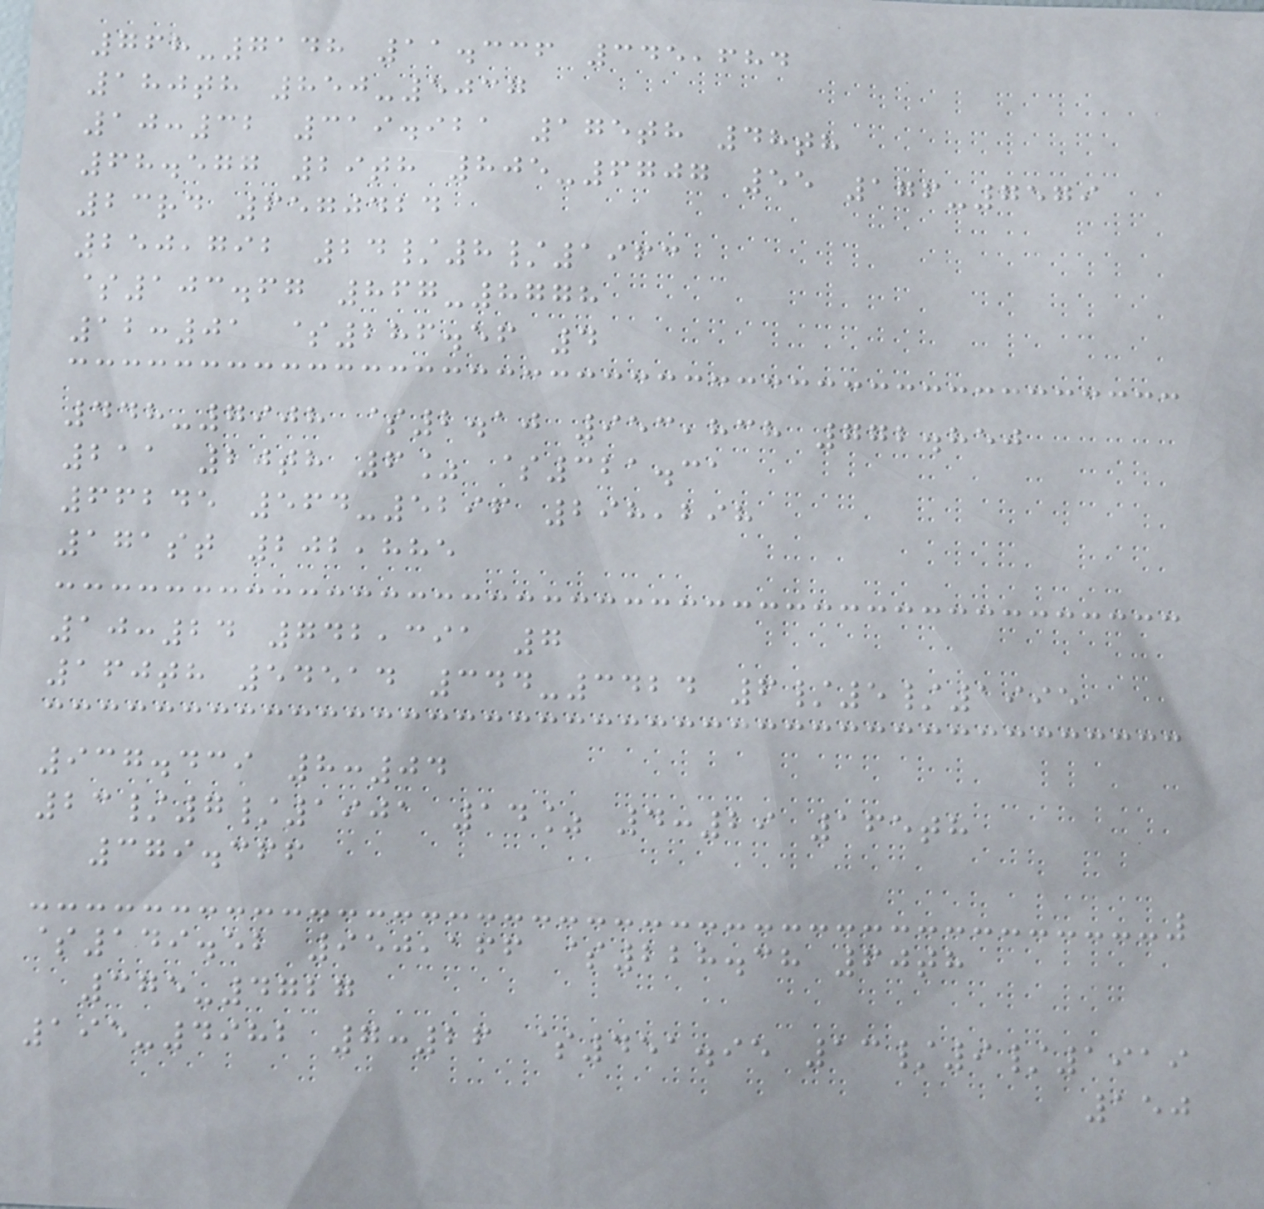768-7148 11.336 345,684
180th 850-5037
10:32 319.921 175th 48th
68.577 29th 805-6707 55 176-7579
23rd 6570424
250,792 24/8/1963
$103.67 867-8778
12:01 $286.56 4
448-7908 $2.10 953,838 772.850
211 20th 6% $321.31
66245 564-5296 298,298
171st 202,885
10:24 742,391 7
160th 54514 344-3424 6/5/1995
937.439 8:04
23/7/1901 14% 4:29 165th
379.366
$149.52 950,166 $228.38 60th
375-4727
195-4982 7:26 $451.95 13/9/1919
150
